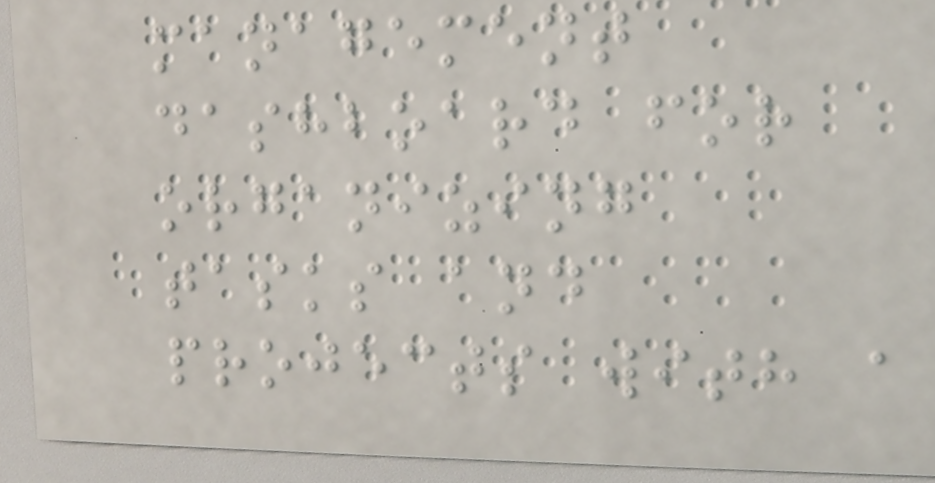management
dashboard for
organizing
tasks and
projects with a
